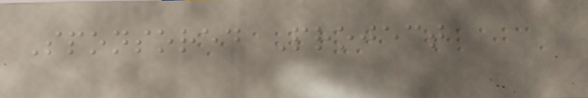Sponsored Project
